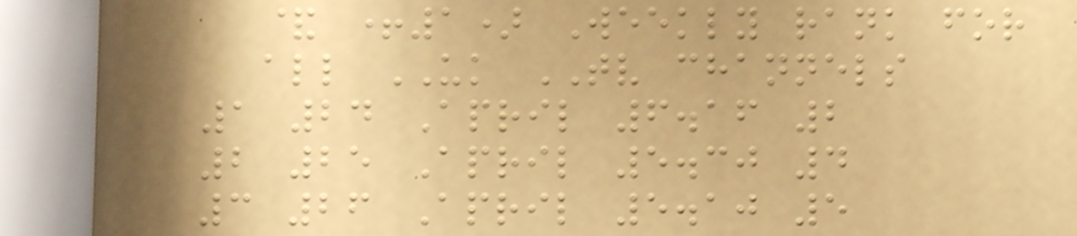& +1) Weekly rank for
all UK TV channels
1 24 April 6.16 2
2 25 April 5.30 4
3 26 April 5.10 5
